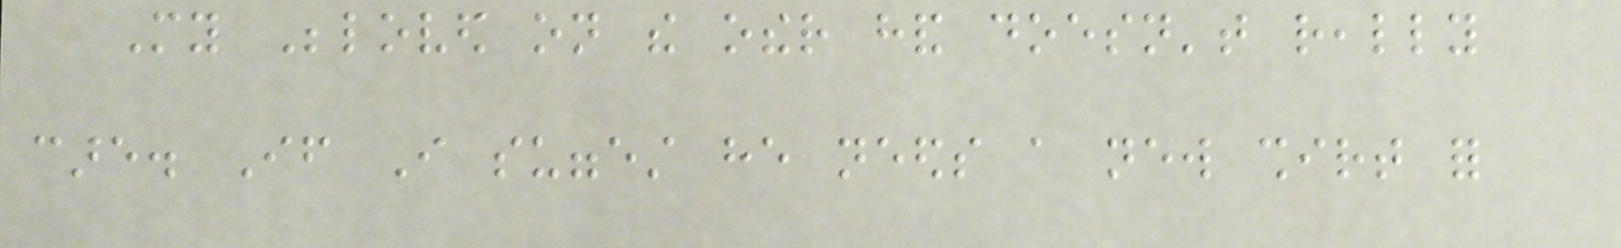My Beloved on the other hand doesn't really
care. If I suggest he needs a new shirt for
